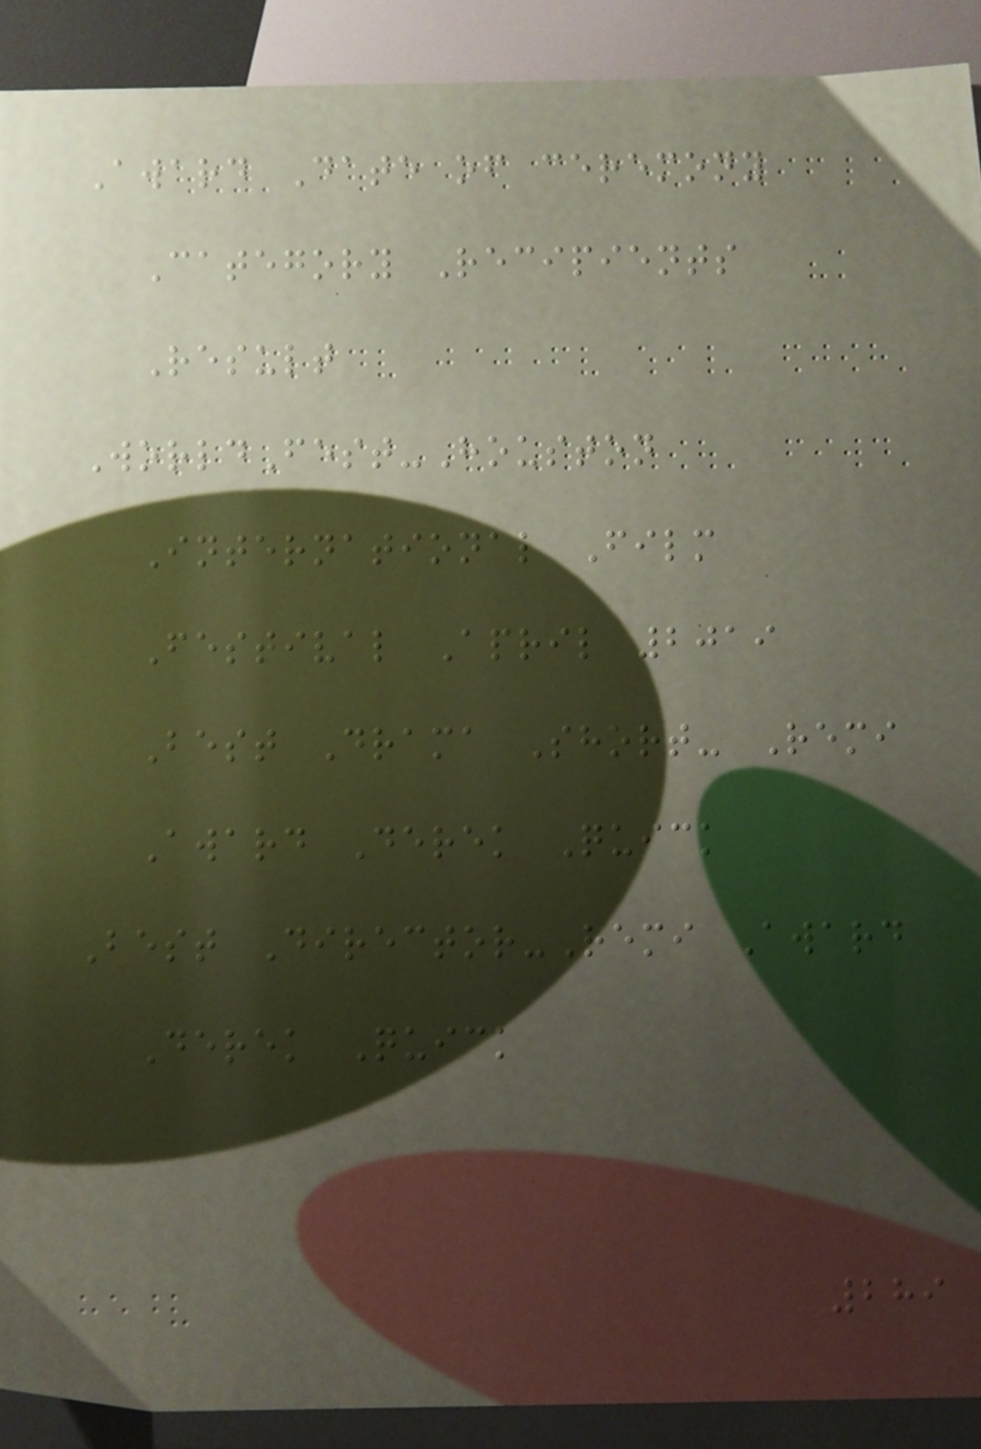Award Date of ceremony
Category Recipients
Result
WorldFest-Houston
International Film
Festival April 2019
Best Drama Short- Remi
Award Derek Quick
Best Director-Remi Award
Derek Quick
289
